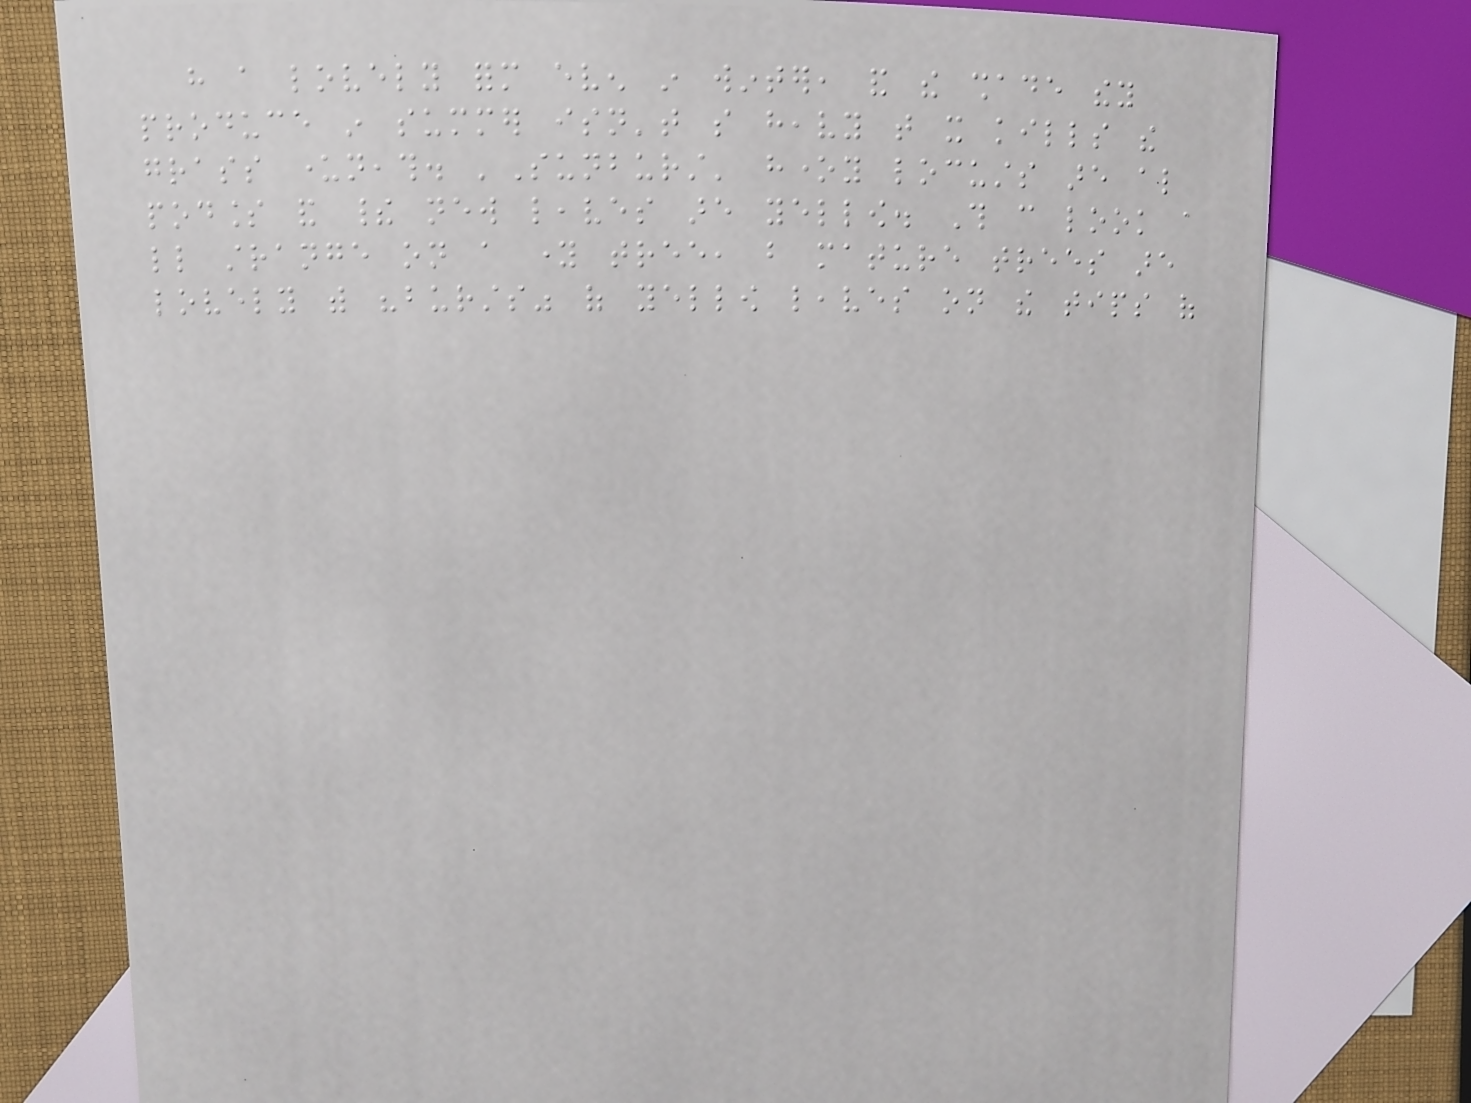have a lovely form even in winter, and the shade they
produce in summer isn't so heavy that it kills the
grass underneath. 'Sunburst' honey locusts are also
podless and their new leaves are yellow. This can look a
little strange on a young tree, but mature trees are
lovely with "bursts" of yellow leaves on the tips of
